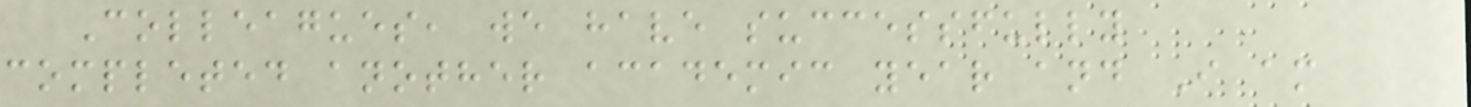Colleagues, we have successfully
completed another academic year and I am
